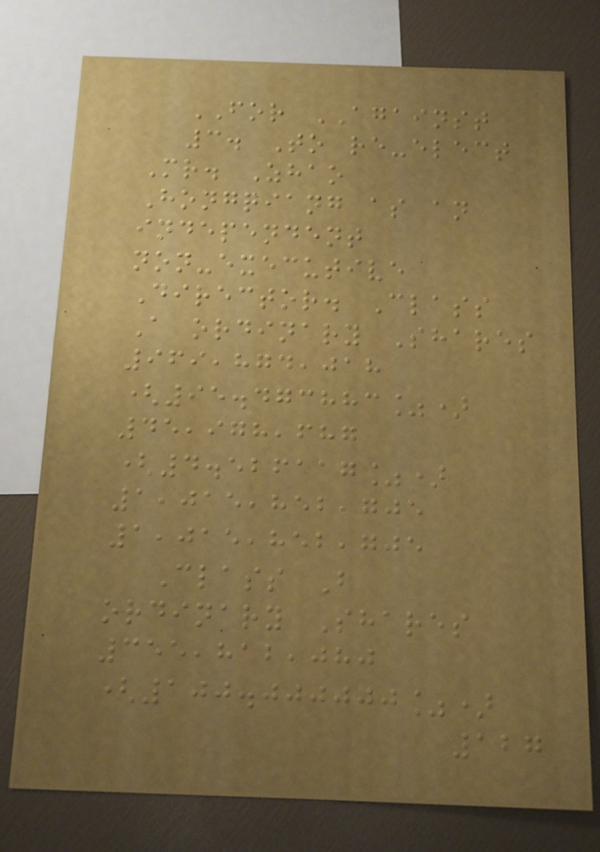FOR AGAINST
3. To re-elect
Mr. Zhao
Hongqiang as an
independent
non-executive
Director. Class
A ordinary Shares
969,874,018
(95.473883%)
45,978,687
(4.526117%)
1,015,852,705
1,015,852,705
Class B
ordinary Shares
355,812,080
(100.000000%)
127
